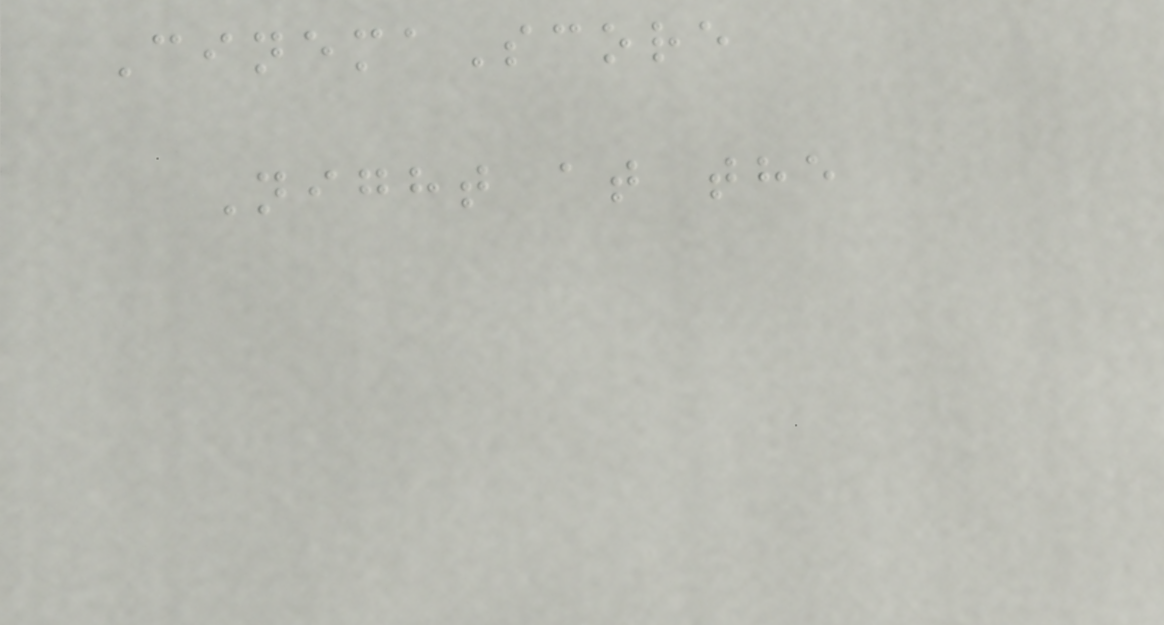CinemaScore
Night at the
